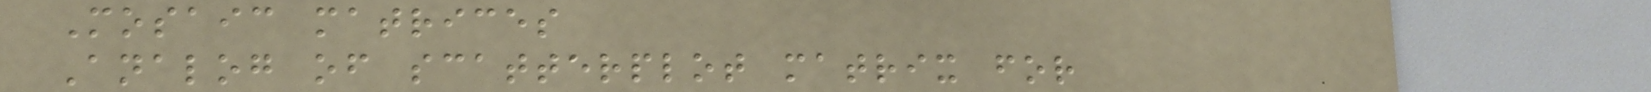Mosaic matrices
Analog of scatterplot matrix for
